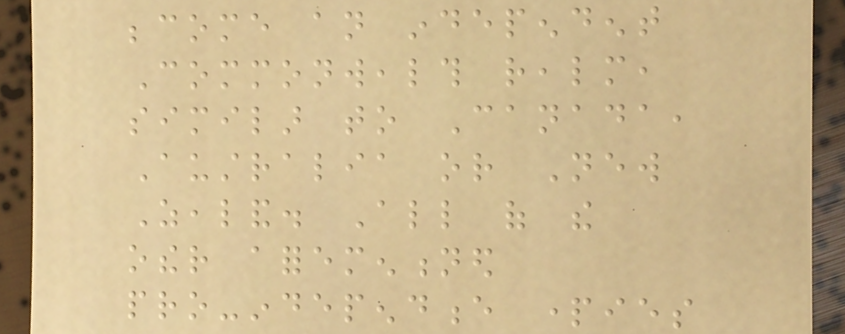become an independent
Commonwealth realm,
similar to Canada,
Australia or New
Zealand. All of the
other aforementioned
pro-independence parties
